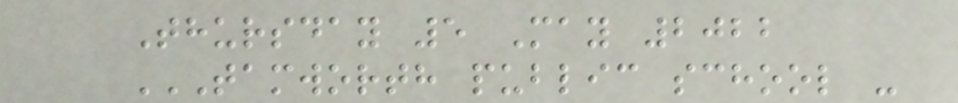Thursday 5 May 2022
TAMWORTH PUBLIC SCHOOL -
